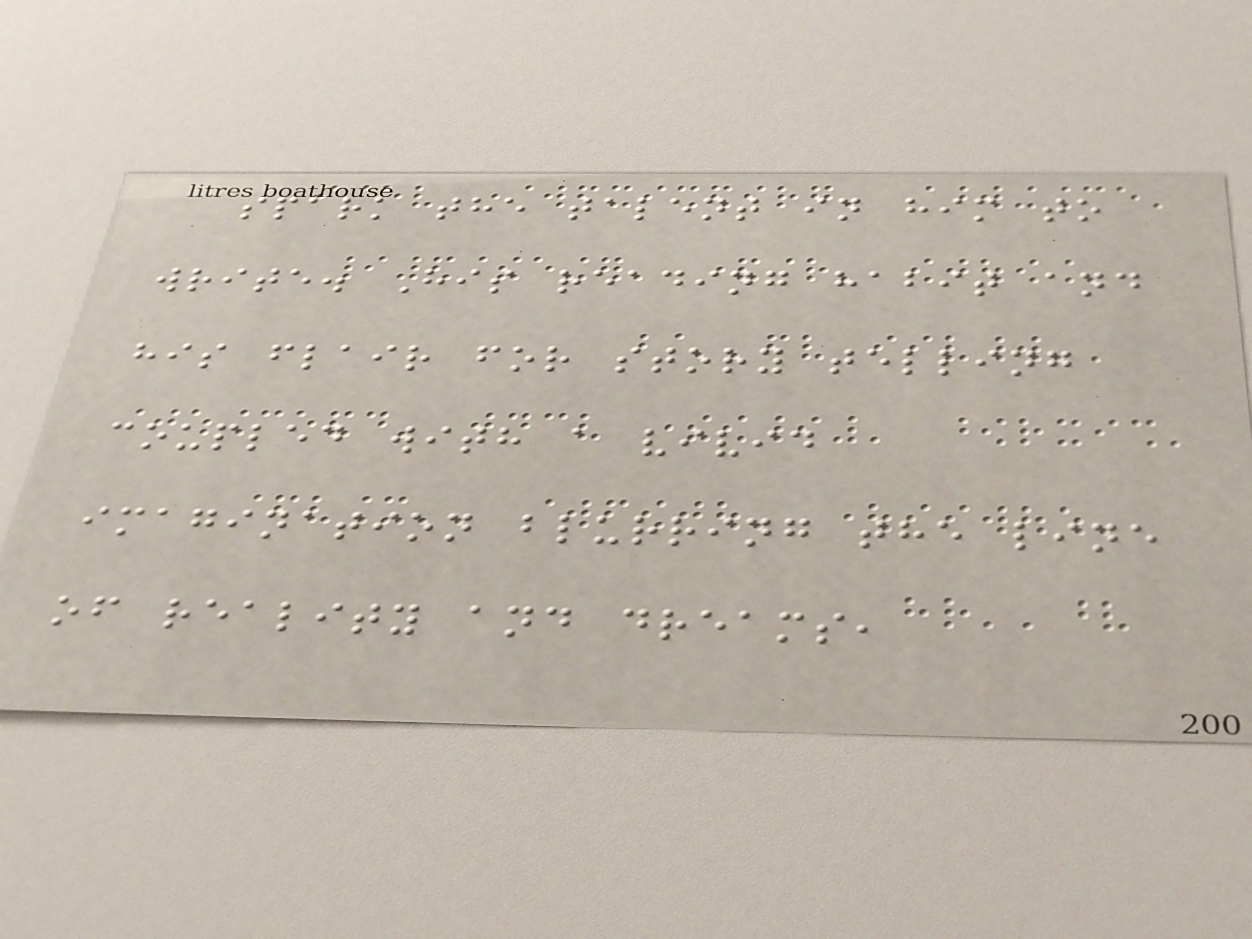spark the talent in him to
write. His reading habit and
his flair for story telling
coupled with a vivid
imagination blurring the line
of reality and dreams,
